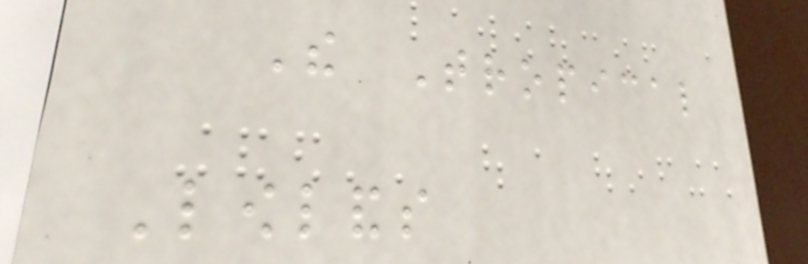The Tropical
Lowlands
